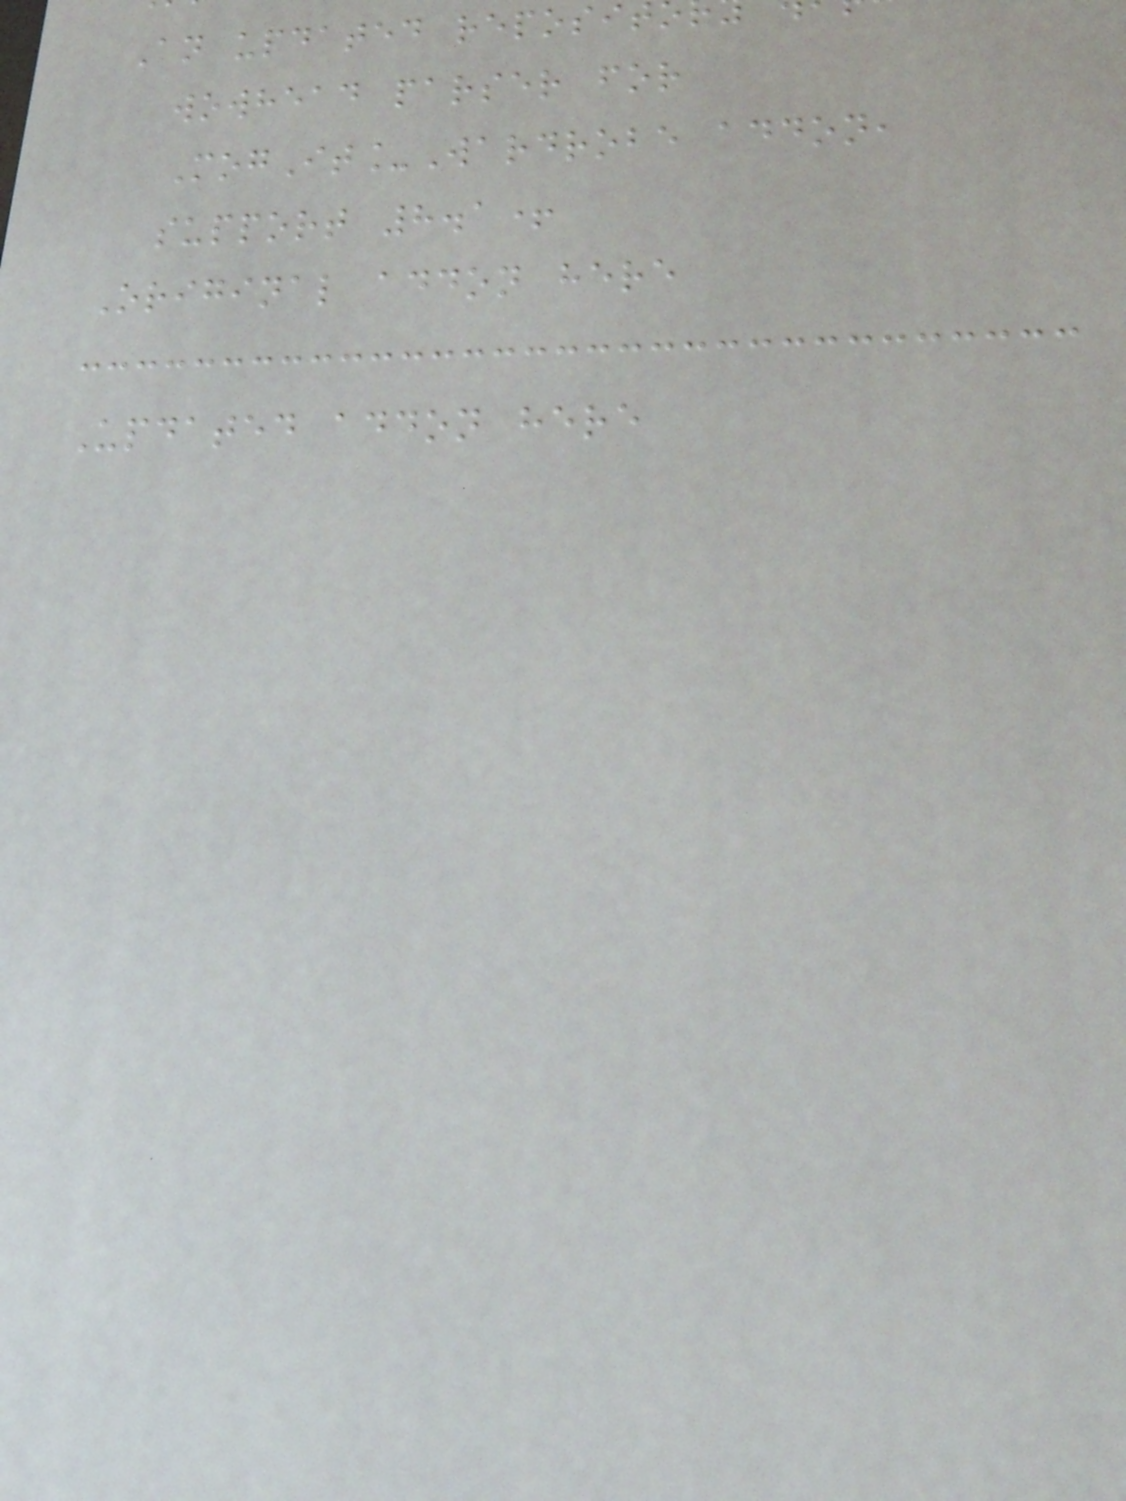An updated reposi
wowhead parser for
MogIt_Wardrobe addon,
support 8.1+
Original addon here
Updated addon here
